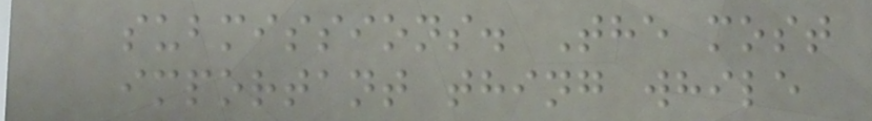submissions. The most
important thing while
